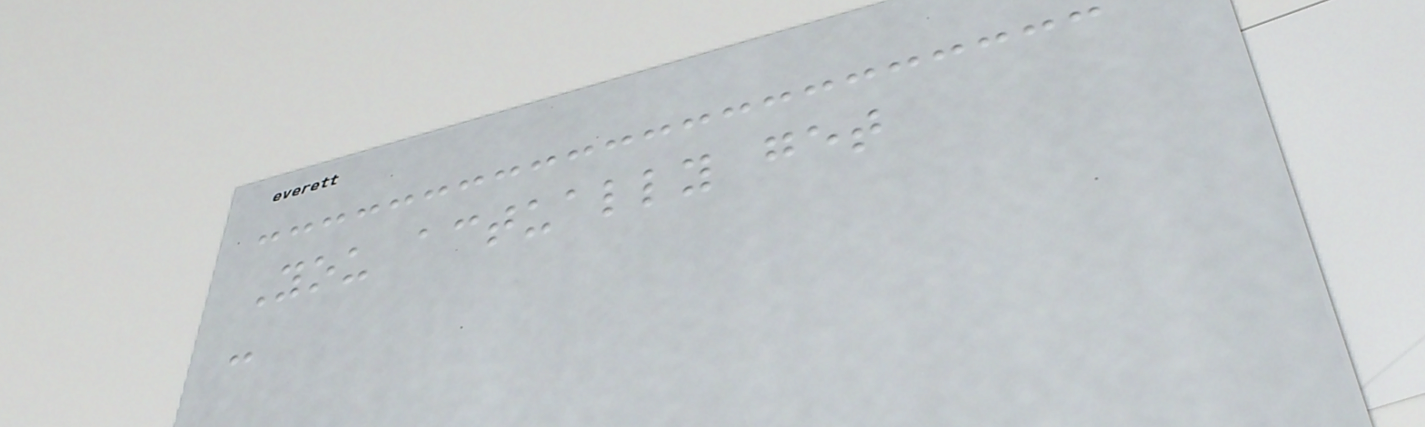You actually get
-
